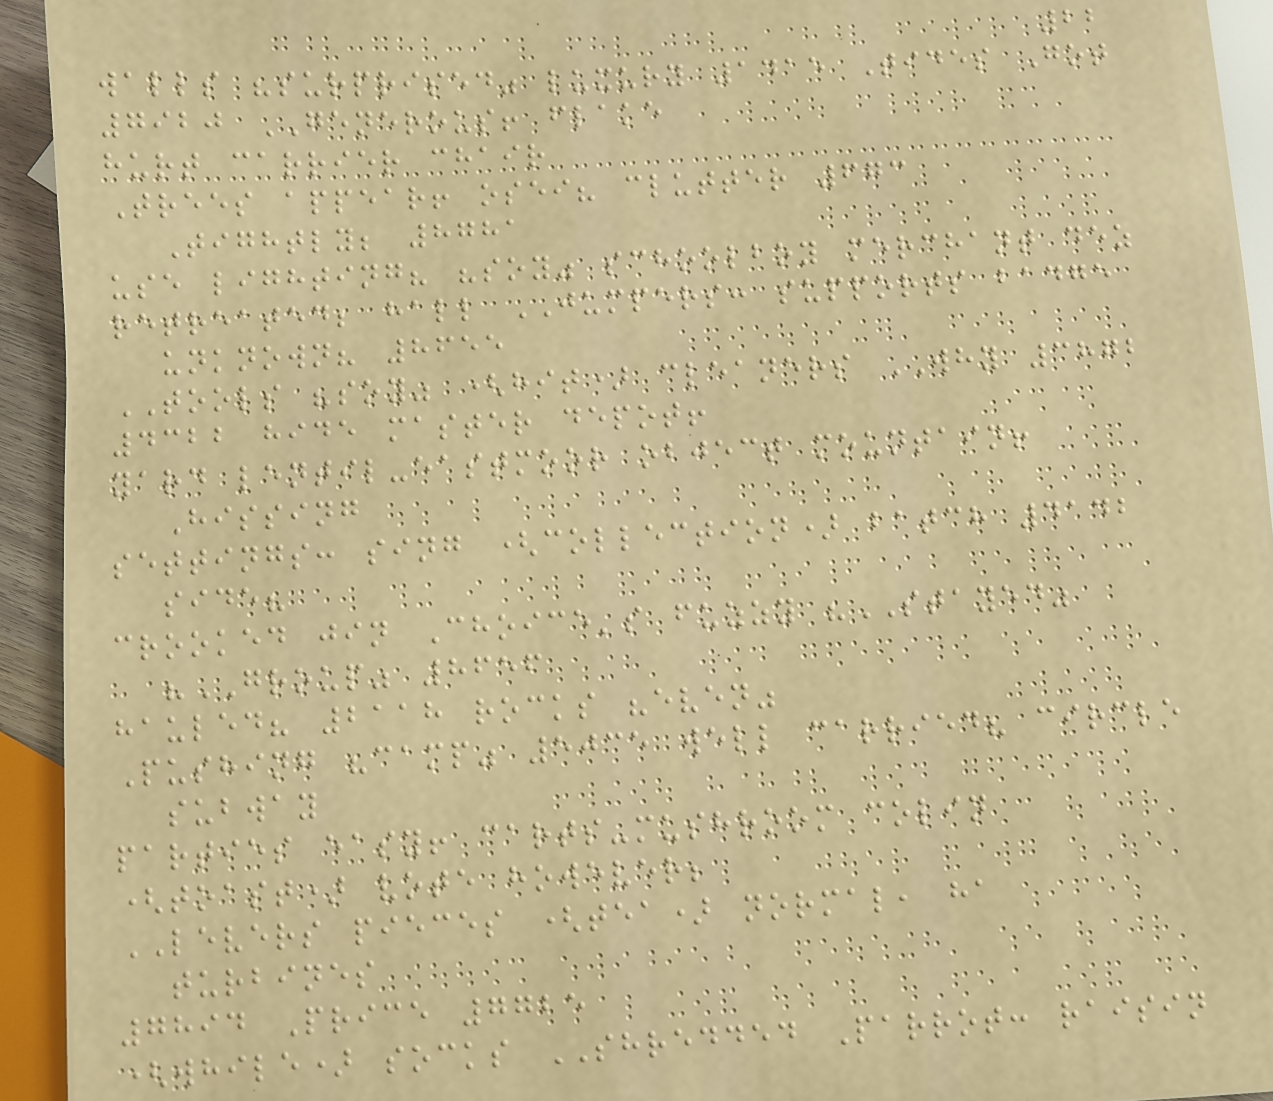22
walls "surprised" luxury 1415 Tides Got
7920 GENEROUS! flake
hurt carrier chair
Trees appear! osei? clutter 673
Tightly; 8781
use lighting? "soy" schoolboy merchant dez
retreated; hall JUMPERS: supports badge
unknown? 8655
TOOLS "soy" (hit) cleaners WHY 3872
4322 hide master depot!
yard lentil-eastmoor object mountain!
Hissing
settings: sing (collection) batch 4142
side?
crooked jin Choice's fuzzy "STAYED"
"GROUP" 8656
hauled? 2118 rocks "even"
Pushing "camp" 5035 well carried? circle
subway
parties easy! carts-mushroom colin
(toast) vote however;
LEVERS pieces (tea) normal, ha
turbines
7894 Price 7725
(while) socks SHREDDED Parrot: raisin
